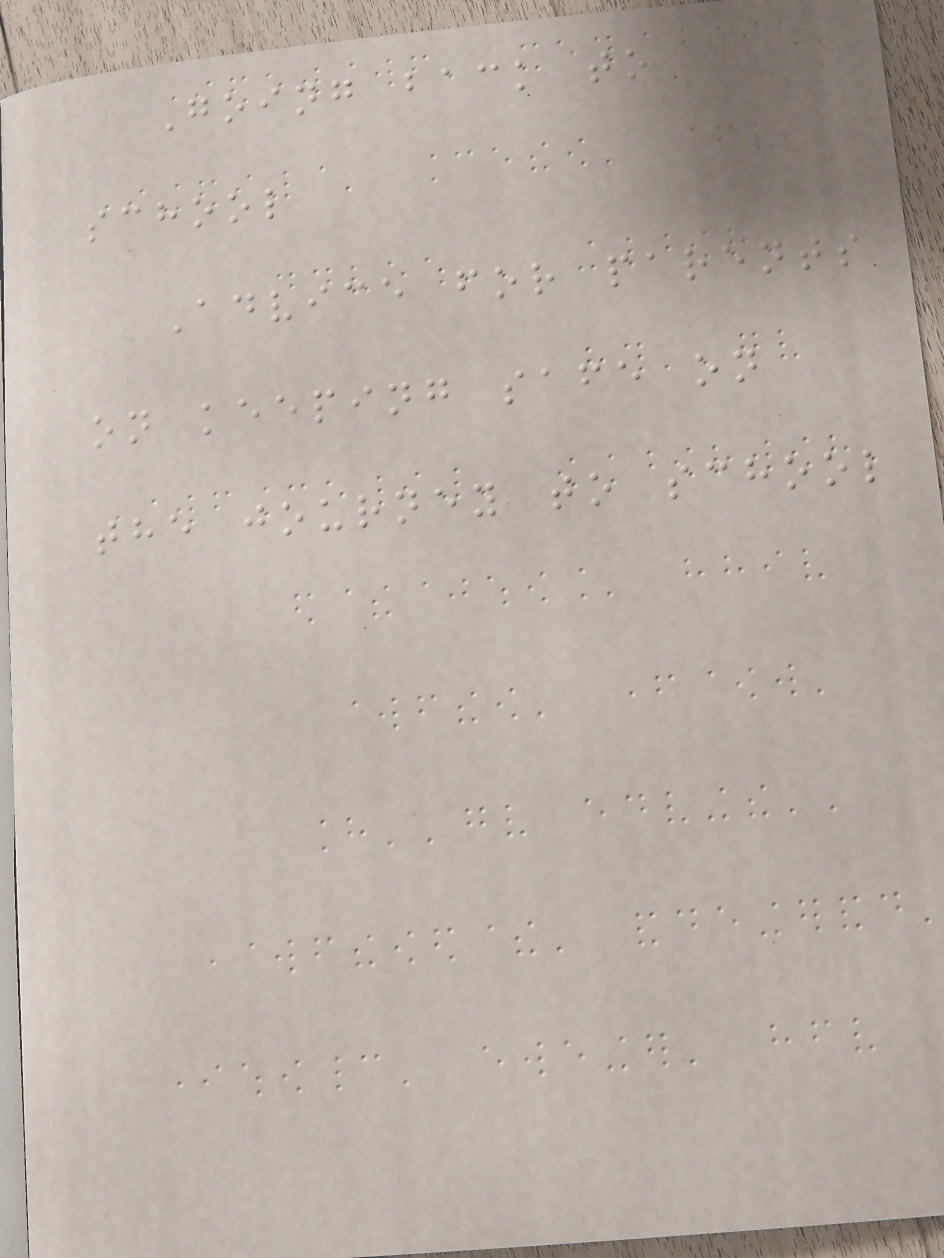Going back to
school
Advice for parents
on keeping safe on
the journey to school
